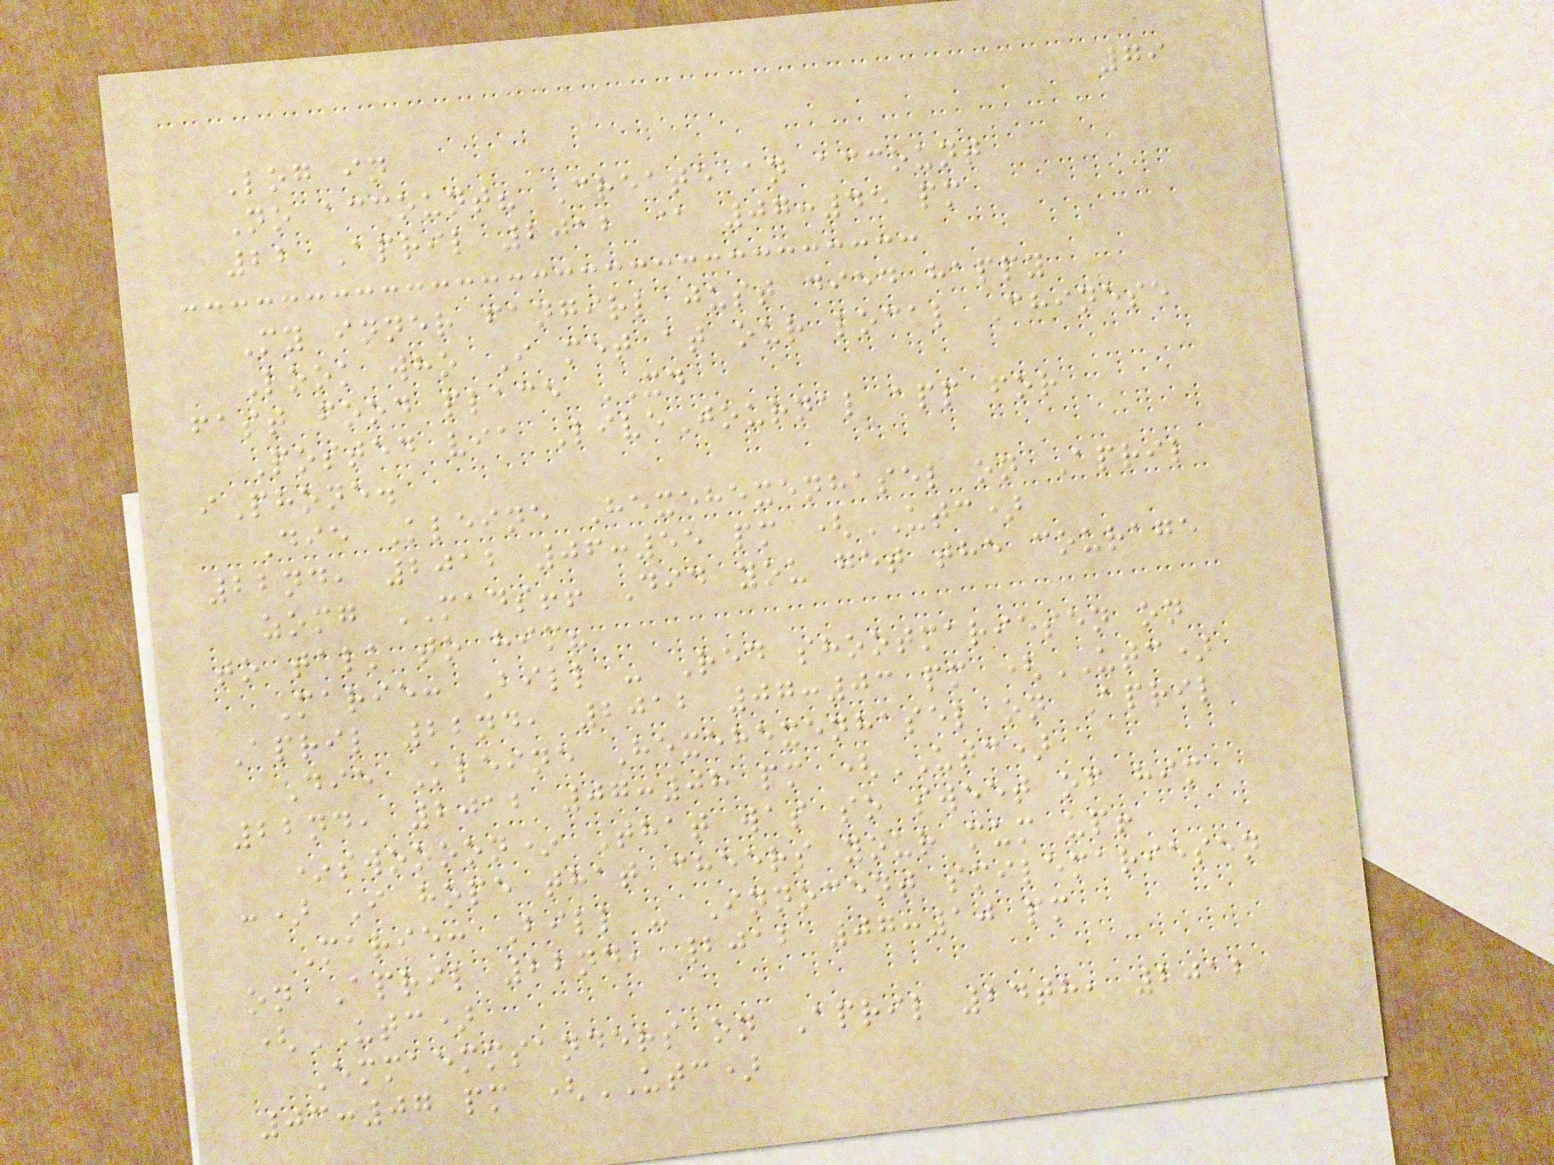79
Log in
No account? Create an account
22 April 2012 @ 07:45 pm
My inner fangirl just died happy
Look who I met at our local Chinese
fast food place XD
Posted via LiveJournal app for
iPhone.
Die Kleine Hexehexenhasel on April
22nd, 2012 06:55 pm (UTC)
zomg MADS!! Did you get the courage
to talk to him?
Marie: Bill - Red shootmariesen on
April 22nd, 2012 07:03 pm (UTC)
Die Kleine Hexehexenhasel on April
22nd, 2012 07:08 pm (UTC)
*swoooon* That was so sweet of him
:) I hope that cheers your mum up!
Marie: Bill - Innocent smilemariesen
on April 22nd, 2012 07:10 pm
(UTC)
Emmaemmsanders on April 24th, 2012
03:07 pm (UTC)
